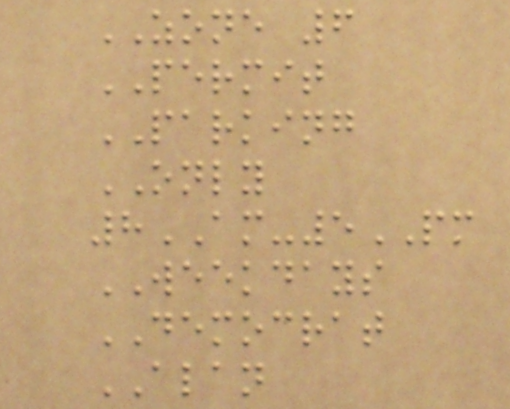ZONE 6
PERMIT
PARKING
ONLY
8AM-5PM
WEEKDAYS
DEMOCRAT
ALAN
